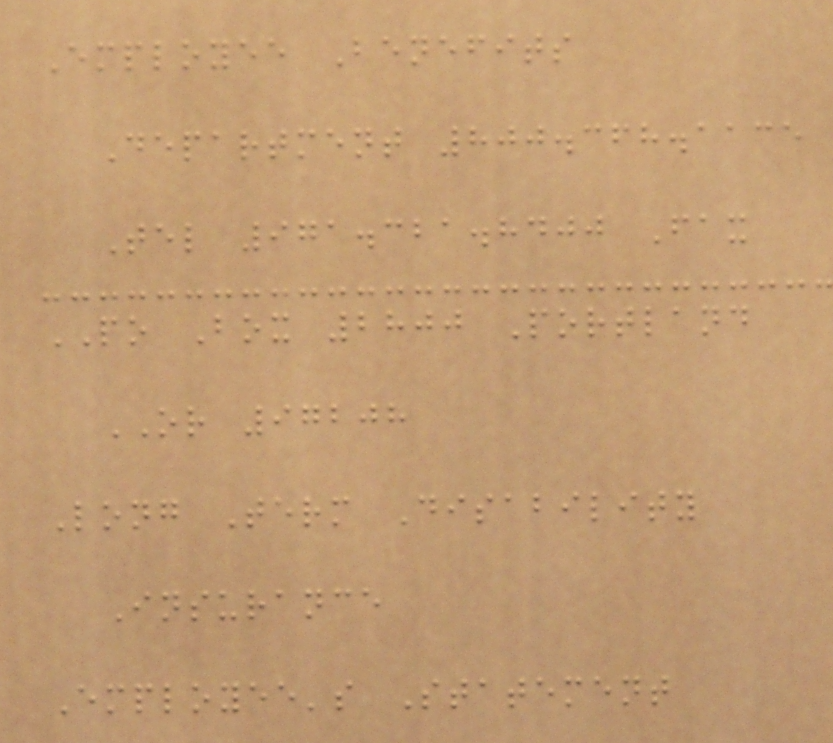Employee Benefits
Department 800.368.1135
Tel 971.321.8400 Fax
PO Box 2800 Portland
OR 97208
Long Term Disability
Insurance
Employee's Statement
